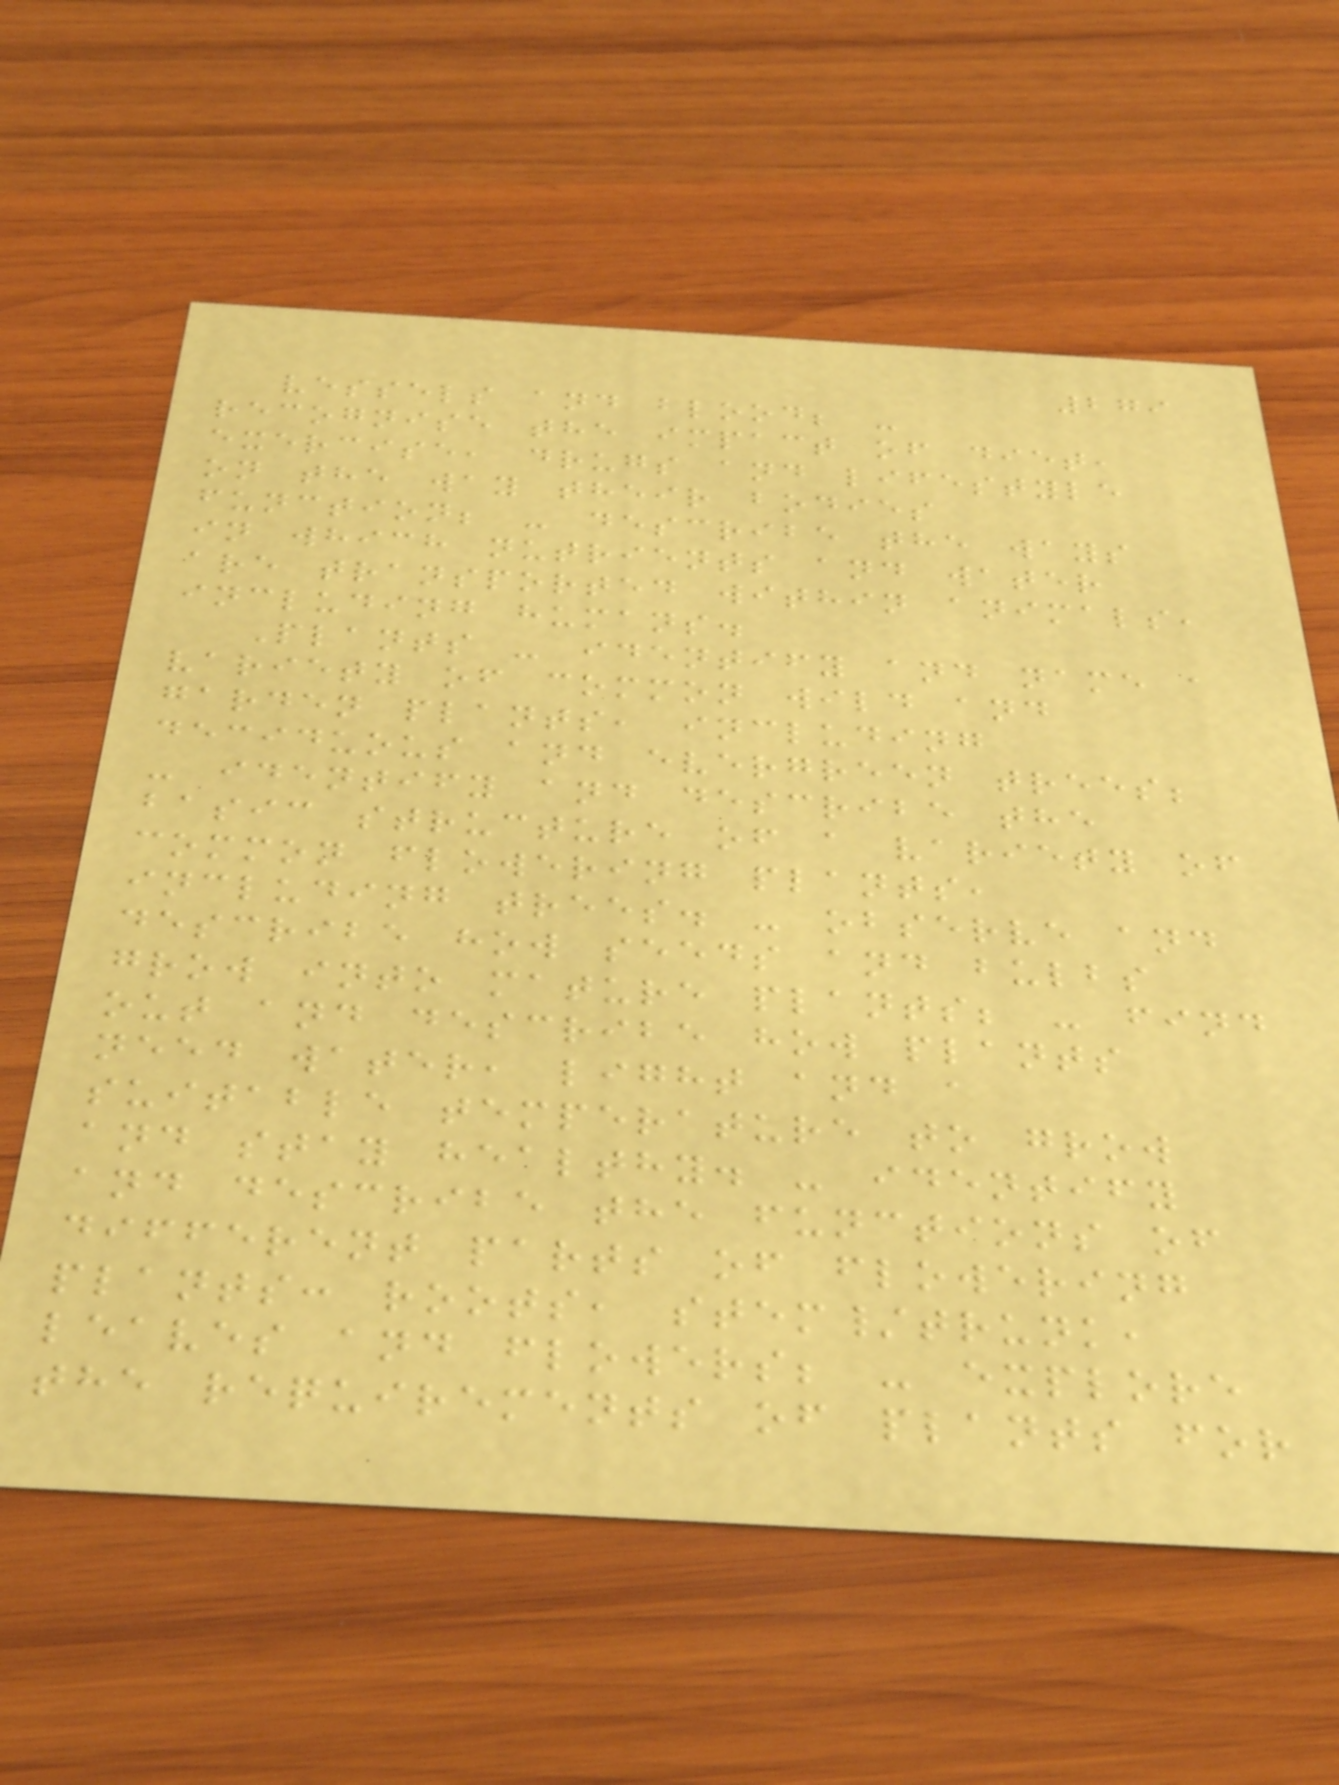279
vessels and blood; -
recognise the impact of diet,
exercise, drugs and lifestyle
on the way their bodies
function; - describe the ways
in which nutrients and water
are transported within animals,
including humans.
Plants - identify and name a
variety of common wild and
garden plants, including
deciduous and evergreen trees;
- identify and describe the
basic structure of a variety of
common flowering plants,
including trees. - observe and
describe how seeds and bulbs
grow into mature plants; - find
out and describe how plants
need water, light and a
suitable temperature to grow
and stay healthy. - identify
and describe the functions of
different parts of flowering
plants: roots, stem/trunk,
leaves and flowers; - explore
the requirements of plants for
